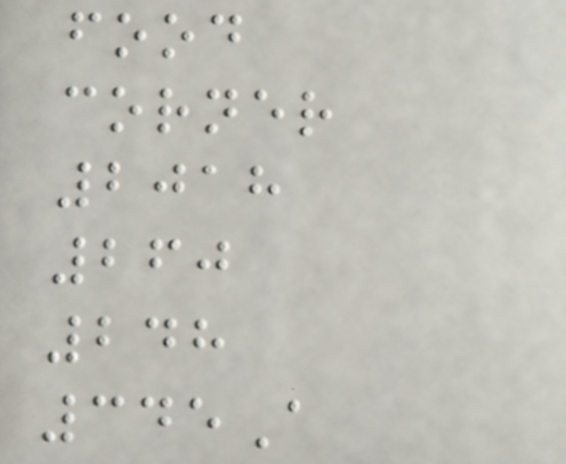food
corner
2018
260
248
345A
